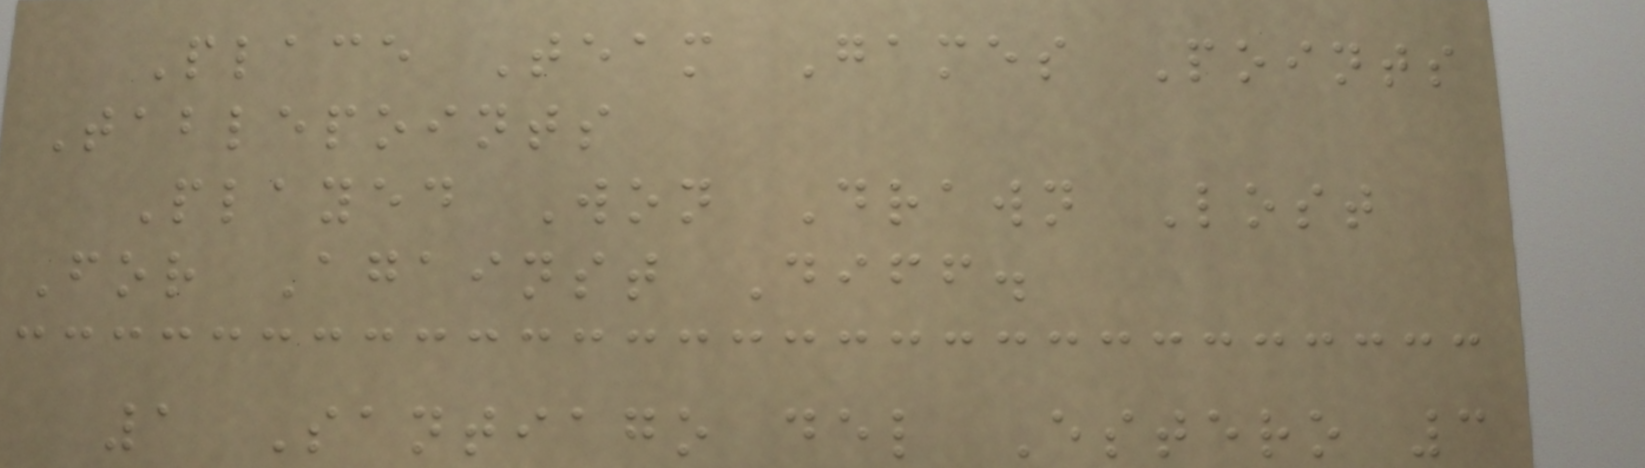Place Team Games Points
Tablepoints
Played Won Drawn Lost
For Against Diff.
1 Santiago del Estero 3
